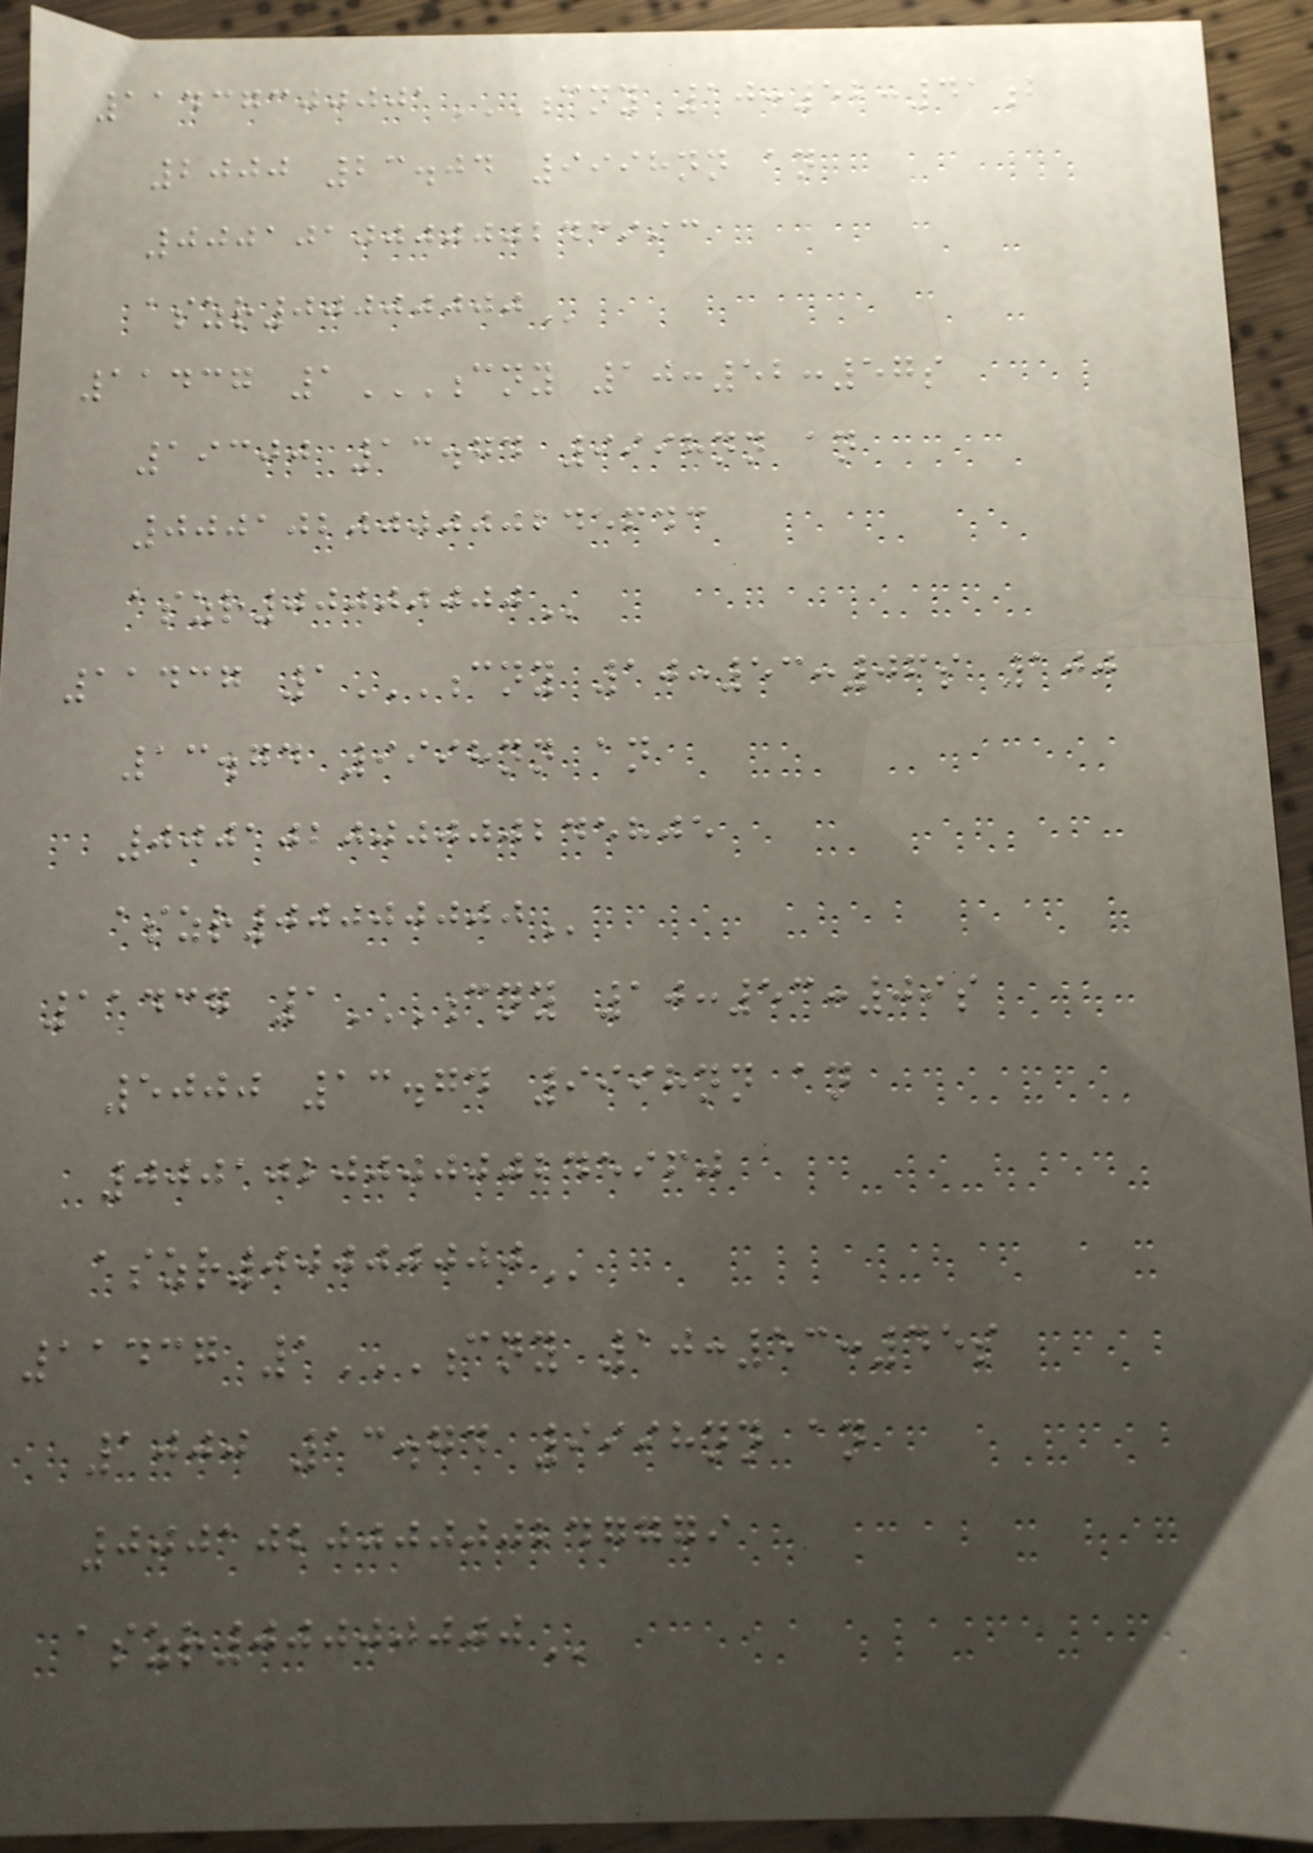11437300001CNY 10:52:41B
2000 23.04 9998NN AN
000101000000243993
ASZR00000000
11437 1CNY 10:52:57S
19300 13.74 9998NN AN
000102000000245643
ASZR00000000
11437 1CNY 10:53:06S 100
13.74 9998NN AN
000102000000245805
ASZR00000000
11437 1CNY 10:53:09S
5000 13.74 9998NN AN
000102000000245960
ASZR00000000
11437 1CNY 10:53:45S
1000 13.74 9998NN AN
000102000000247779
ASZR00000000
